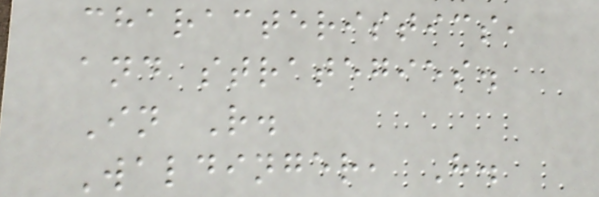characteristics,
and strategies.
In R.
Waldinger, H.
